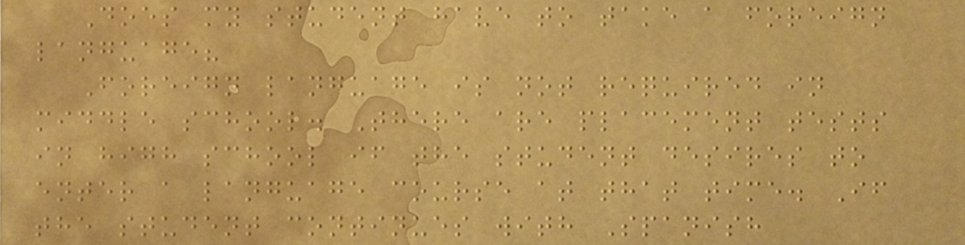Does my student have to take a foreign
language?
Foreign language is not required in
middle school. There are placement tests
in high school if the student desires to
enter a language course at that time. If
the student continues with Spanish
